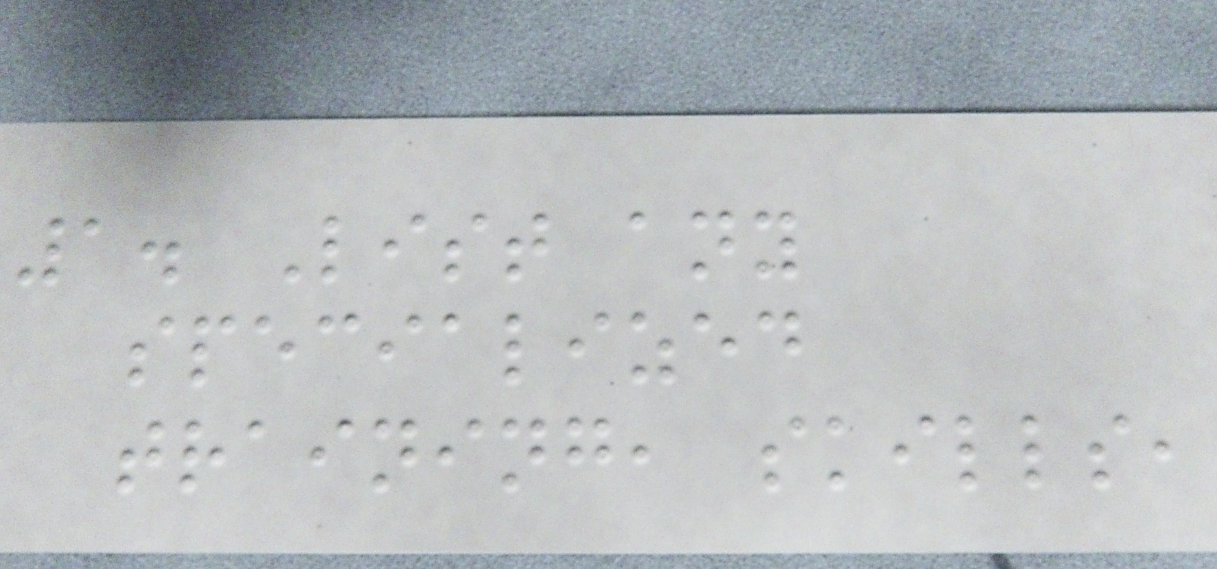1. List any
specialized
training, skills,
